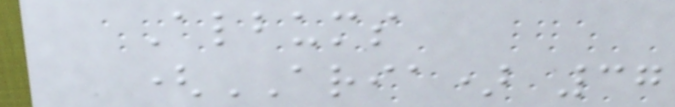Albums
(ARIA) 37
